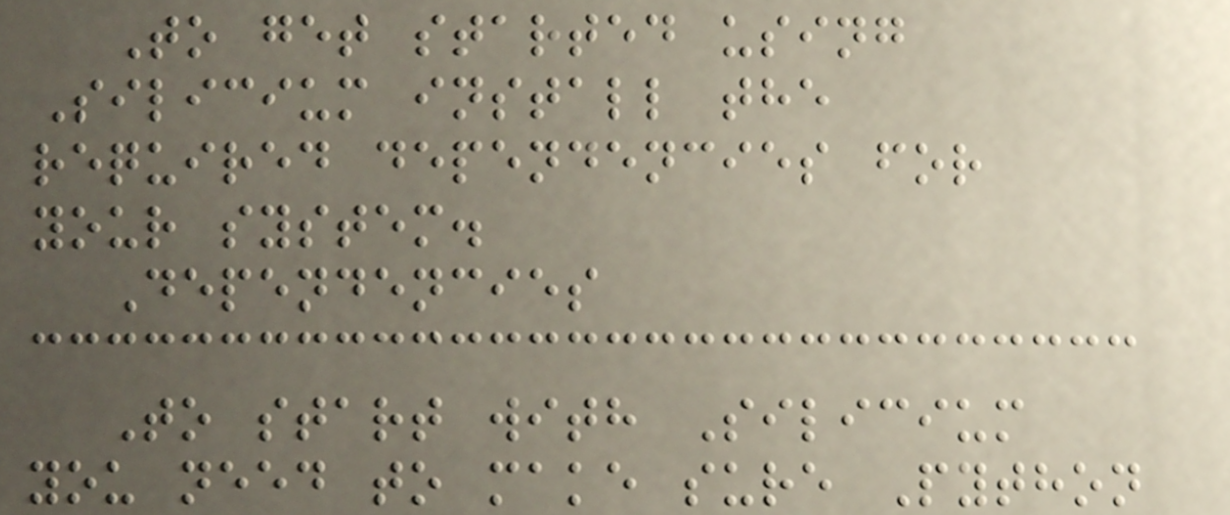To get started using
Silicium install the
required dependencies for
your system.
Dependencies
To start with Silicium
you need to make sure Python
